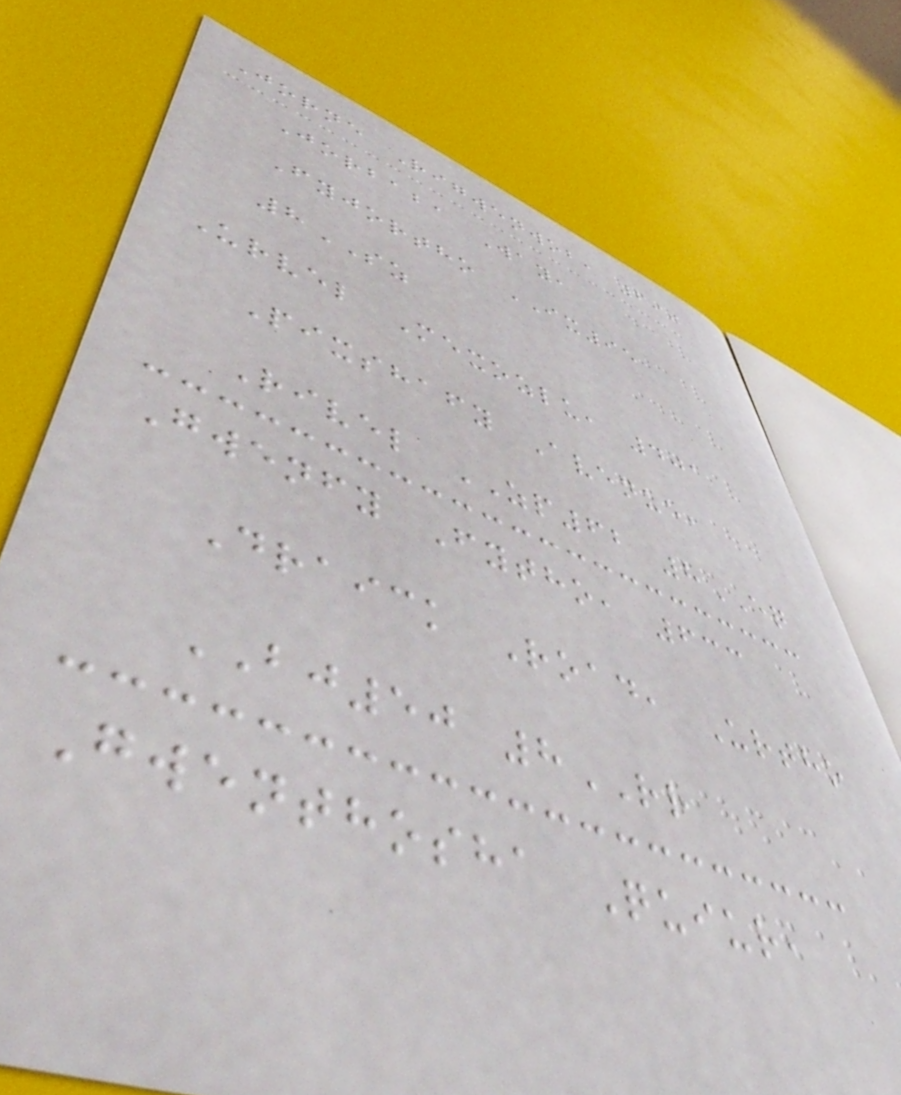Jorne Rigwenwob, 690
Jorbaba Way,
Fyjortho IX95
8SZ
Urvel Mexozlu, 401
Pixshafy Avenue,
Rivel ZP62 8EQ
Gwenfy Fytho, 633
Draick Road, Urtho
BJ50 8RR
Gwenthosha Quiur,
